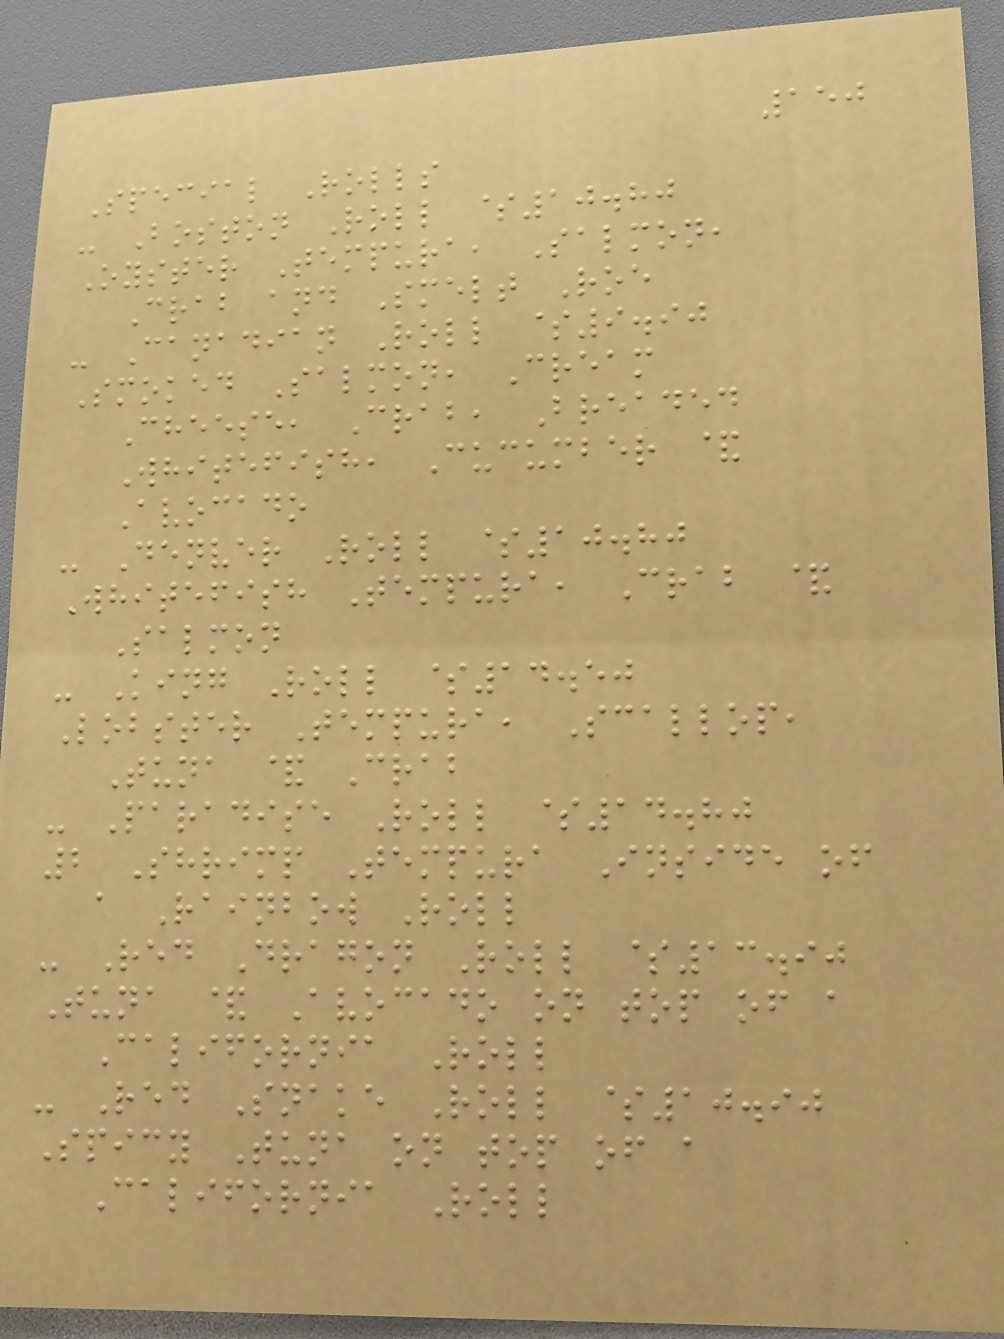150
Special Rolls
- Boston Roll $10.80
Oyster Tempura, Salmon,
Crab and Smelt Roe
- Canadian Roll $9.90
Smoked Salmon, Cream
Cheese, Crab, Breaded
Whitefish, Cucumber &
Avocado
- Denver Roll $10.80
Whitefish Tempura, Crab &
Salmon
- King Roll $14.50
Lobster Tempura, Scallop,
Tuna & Crab
- Paradise Roll $14.80
2 Shrimp Tempura Inside of
a Rainbow Roll
- Red Dragon Roll $13.90
Tuna & Avocado on top of a
California Roll
- Red Snake Roll $10.90
Spicy Tuna on top of a
California Roll
